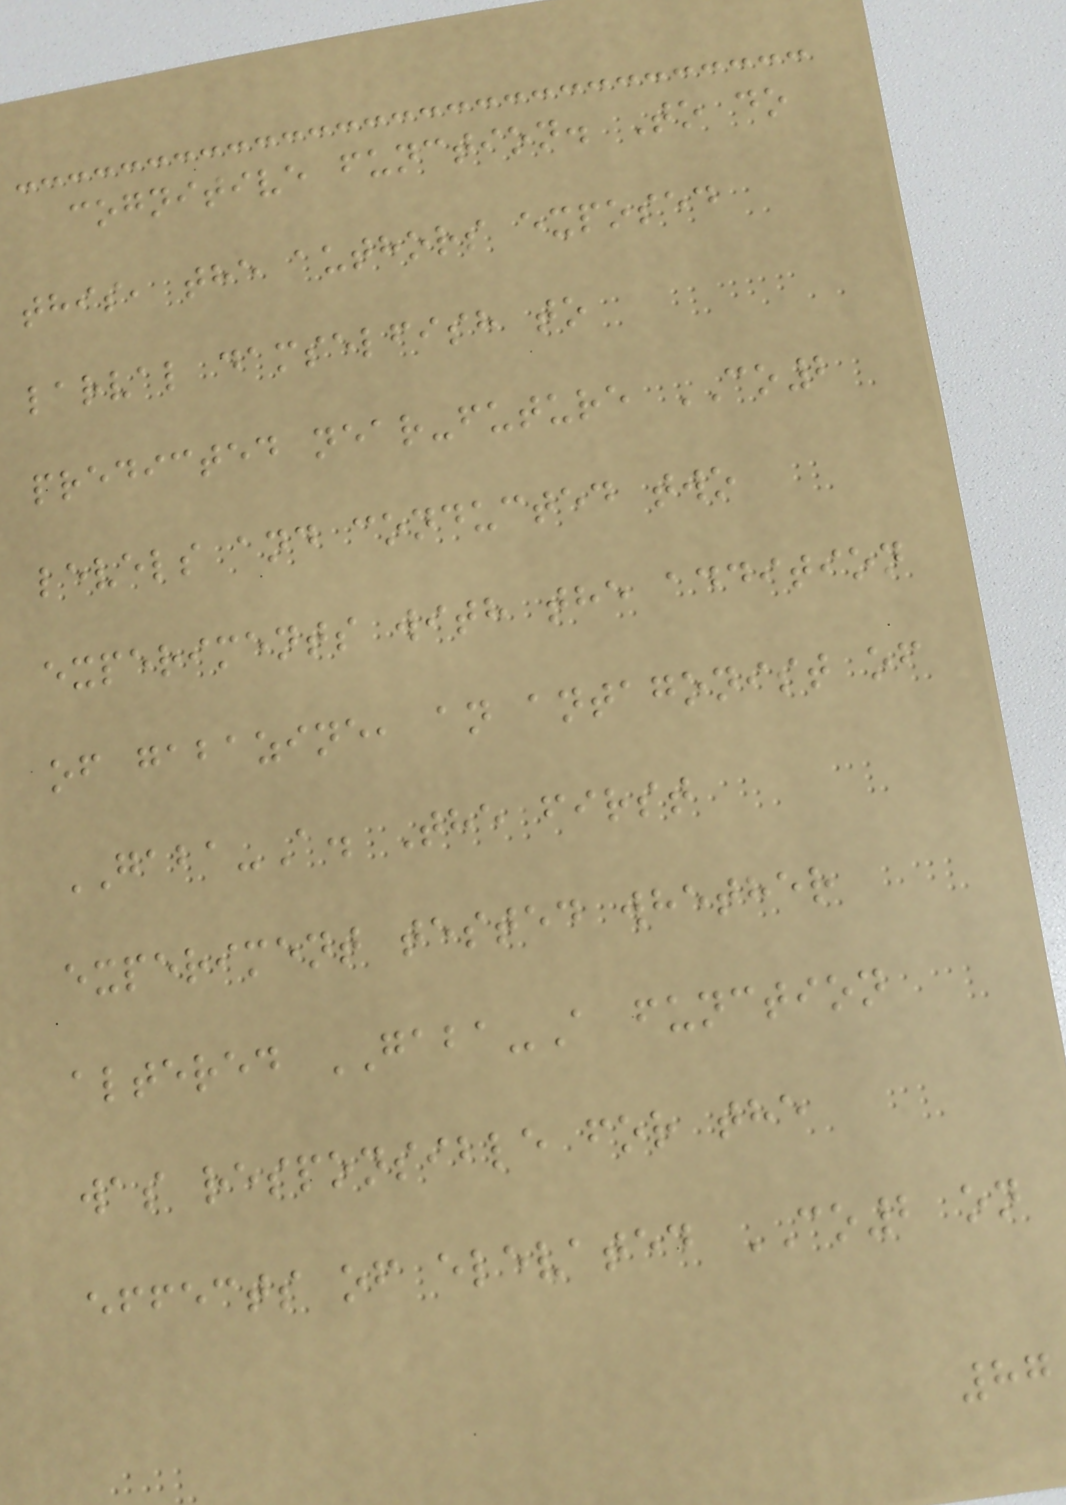cognitive function. To do
this, the authors exposed
larval damselfish to
predicted near-future CO2
levels and conducted two
experiments with the addition
of gabazine, an antagonist of
GABA-A. The first
experiment tested whether
altered GABA-A function
was responsible for the
effects of elevated CO2 on
87
